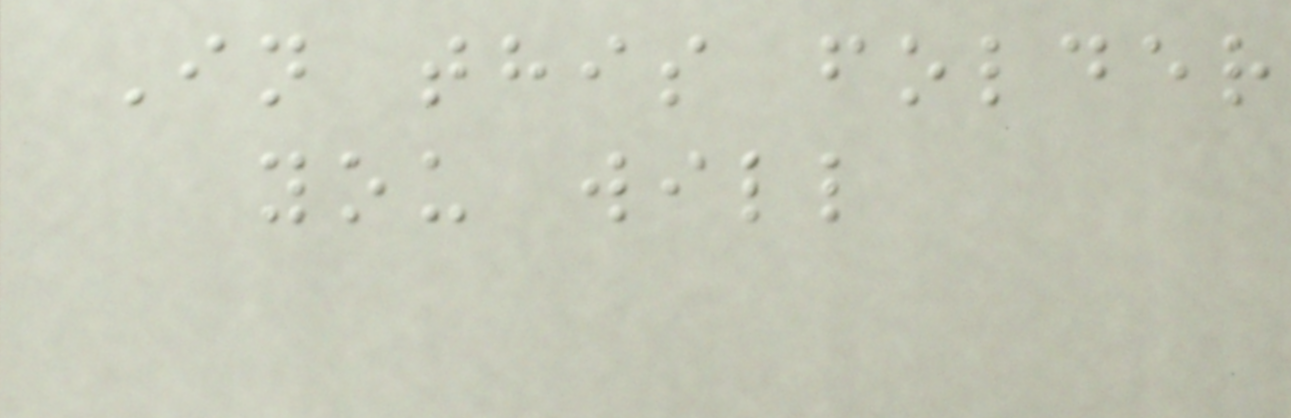In this folder
you will
